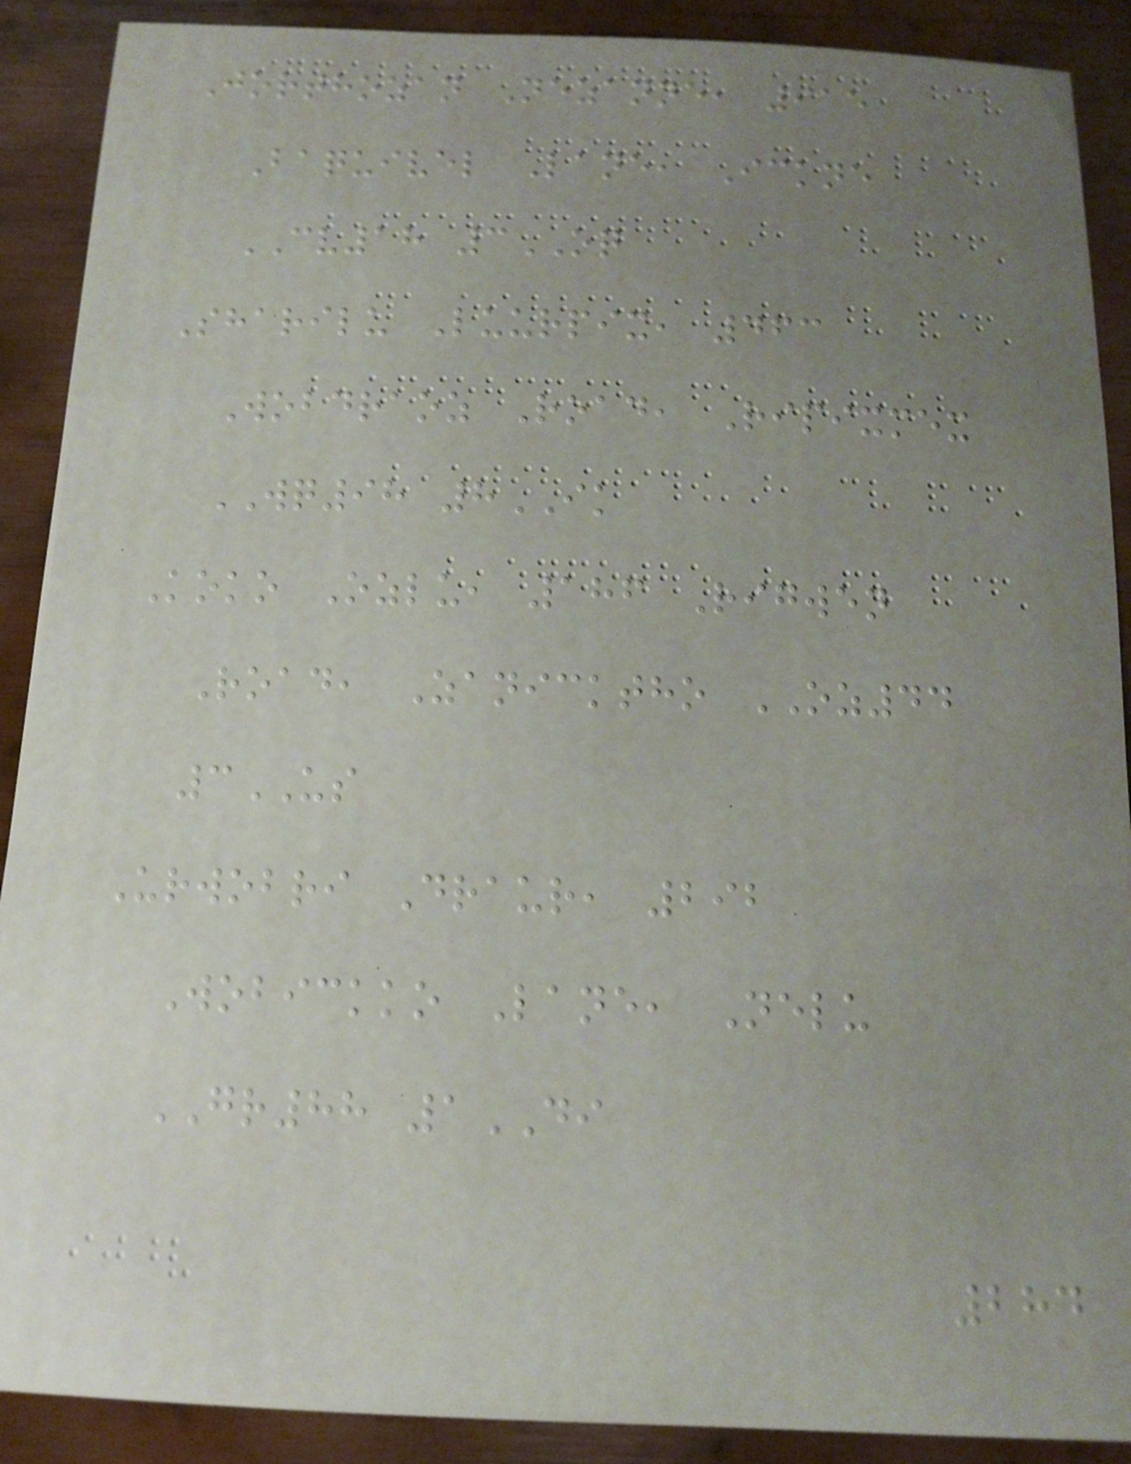Jorthozan Nezanne, 915
Baquivel Lane, Ickne
CV18 3OQ
Sharilu Luurpix, 463
Wobdraoz Road, Ripixmex
WQ98 8IK
Koko Ozlu, 186 Rigwen
Road, Zanicktho OZ44
3US
Urwobri Draur, 292
Wobickko Lane, Nelu
GR88 1DI
284
